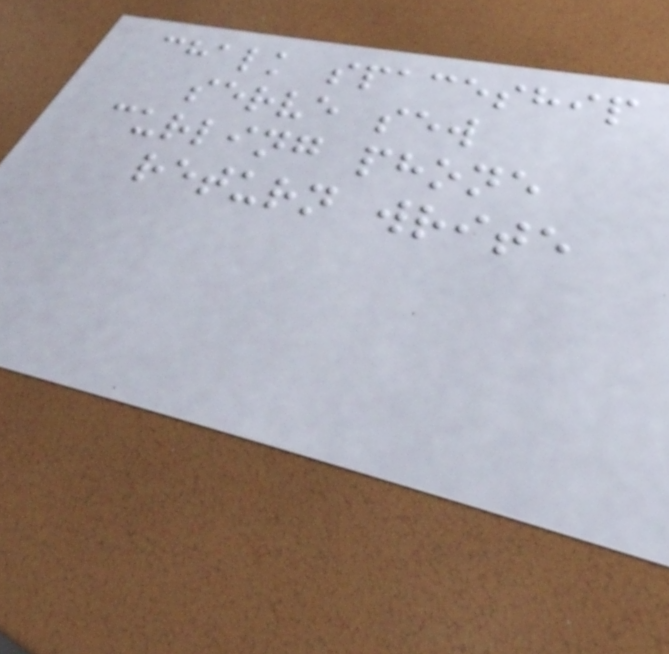chalk spaceship
serve sew
curling phone
return write
